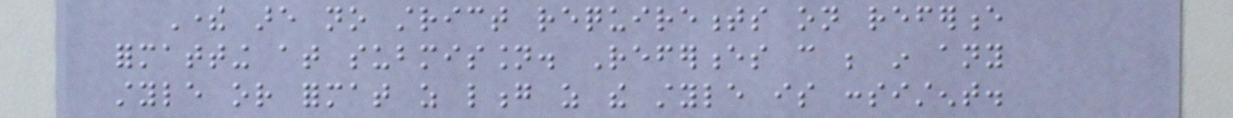There are no strict requirements on reference
formatting at submission. References can be in any
style or format as long as the style is consistent.
